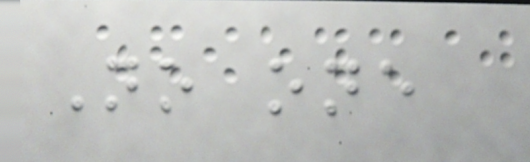No one
